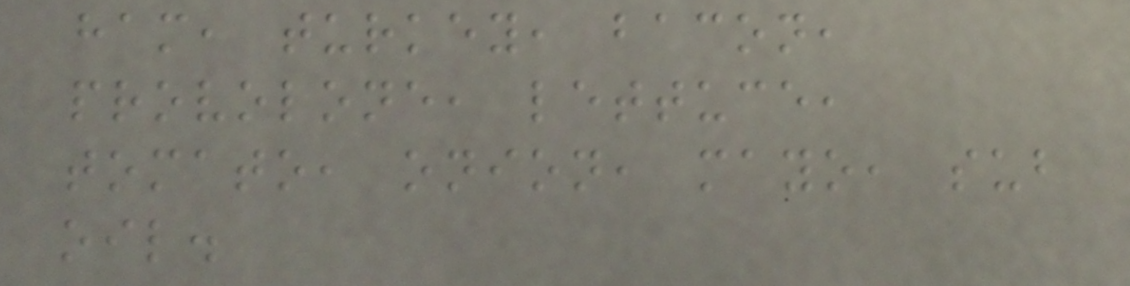ham, turkey, bacon,
provolone, lettuce,
tomato, onion, mayo, sub
oil.
